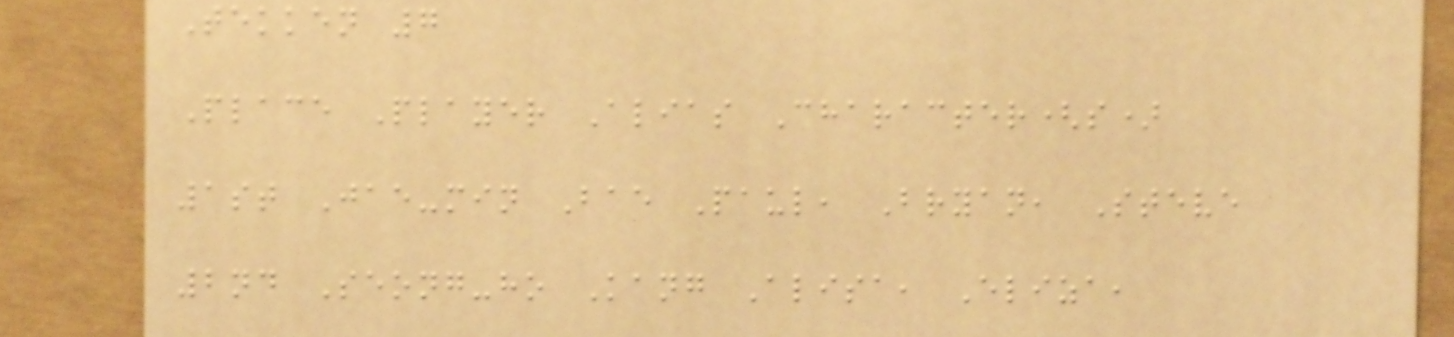Tekken 7
Place Player Alias Character(s)
1st Jae-min Bae Paul, Bryan, Steve
2nd Seong-ho Kang Alisa, Eliza,
